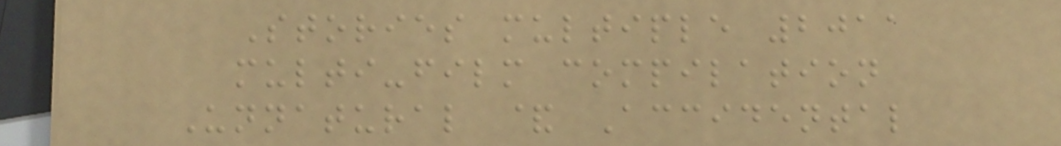Stories multiple 2011
multi-film compilation
Unnatural & Accidental
